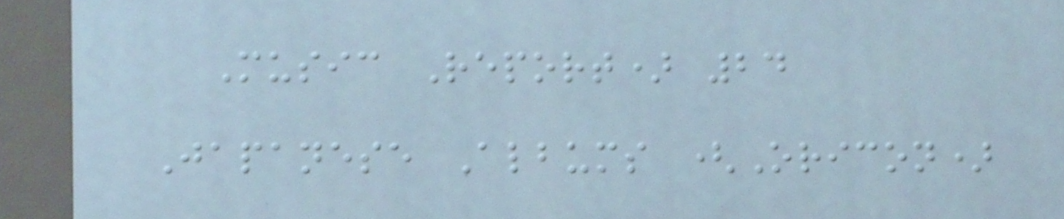Music Report) 24
Japanese Albums (Oricon)
